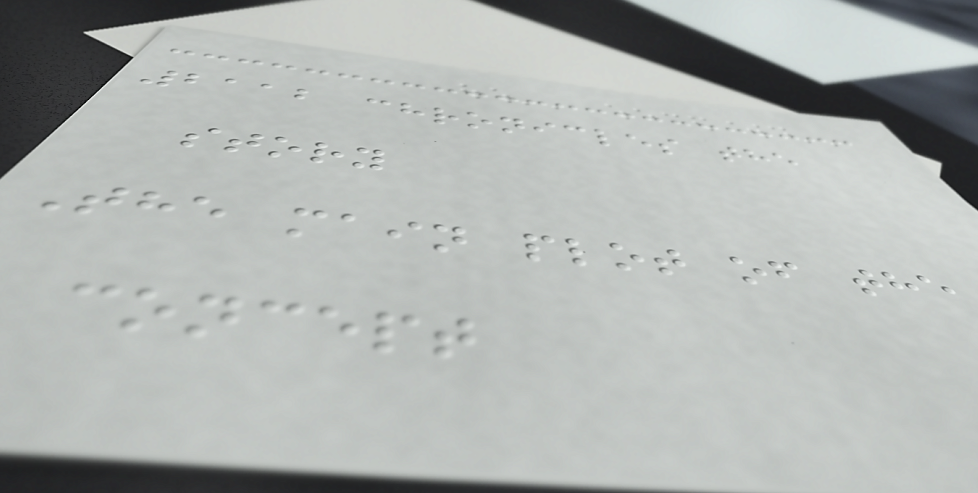2112 chronicles the
story
The main plot of the
concept
